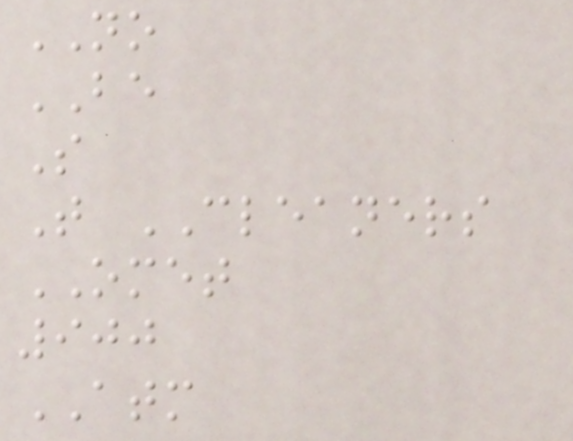NO
BE
S
T CLEANERS
OMET
900
ATM
